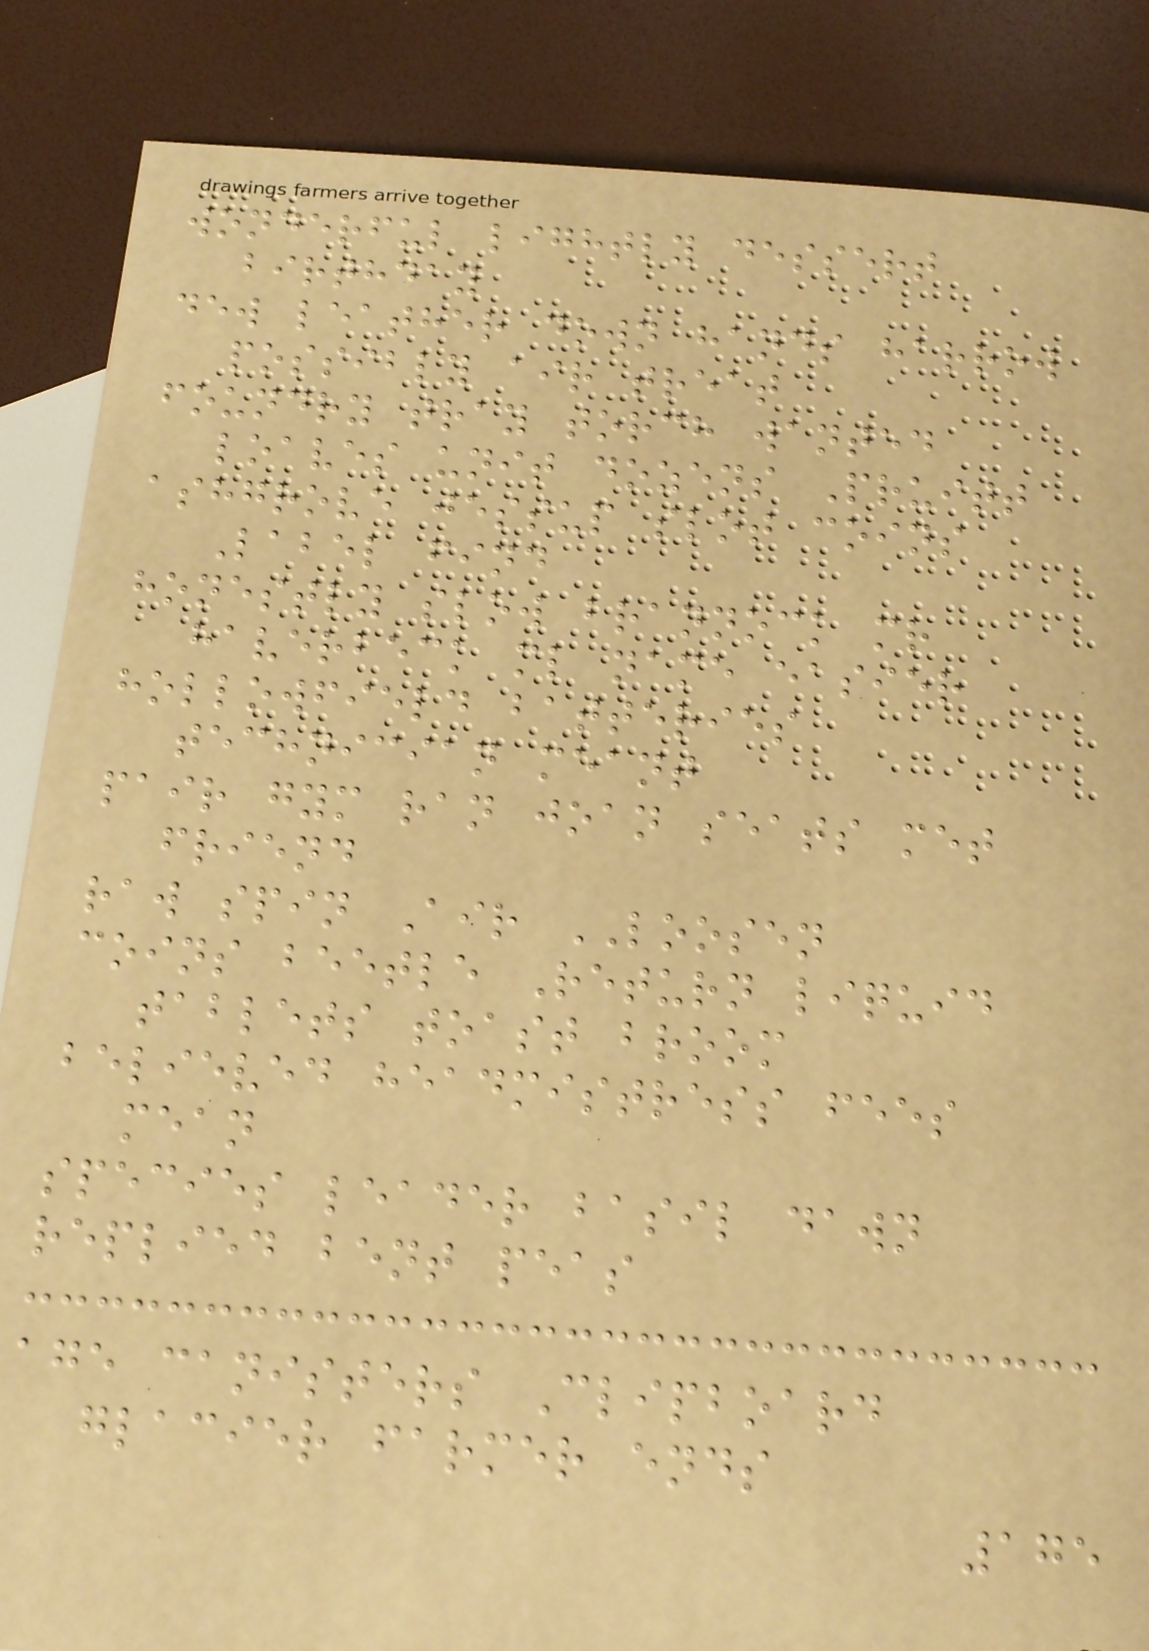wonderful lightly dessert
birthday
dew leather down hands harrow
possibly air treat
foundry tray torch wanted
loaves unit dozens Pruitt
ashgrove jessup slot coins
Label find
honestly slow brannock mr
haverbeck ml name easier
hollowfield batteries
technician meant
pair gym ran joan seats met
friend
raw spin Air LOOSEN
coins beetle Return liquid
tablets toast broom
believed headmistress fees
mean
species leader basil dawn
replied bent peas
age canisters Clipboard
glacier farmer ends
175
